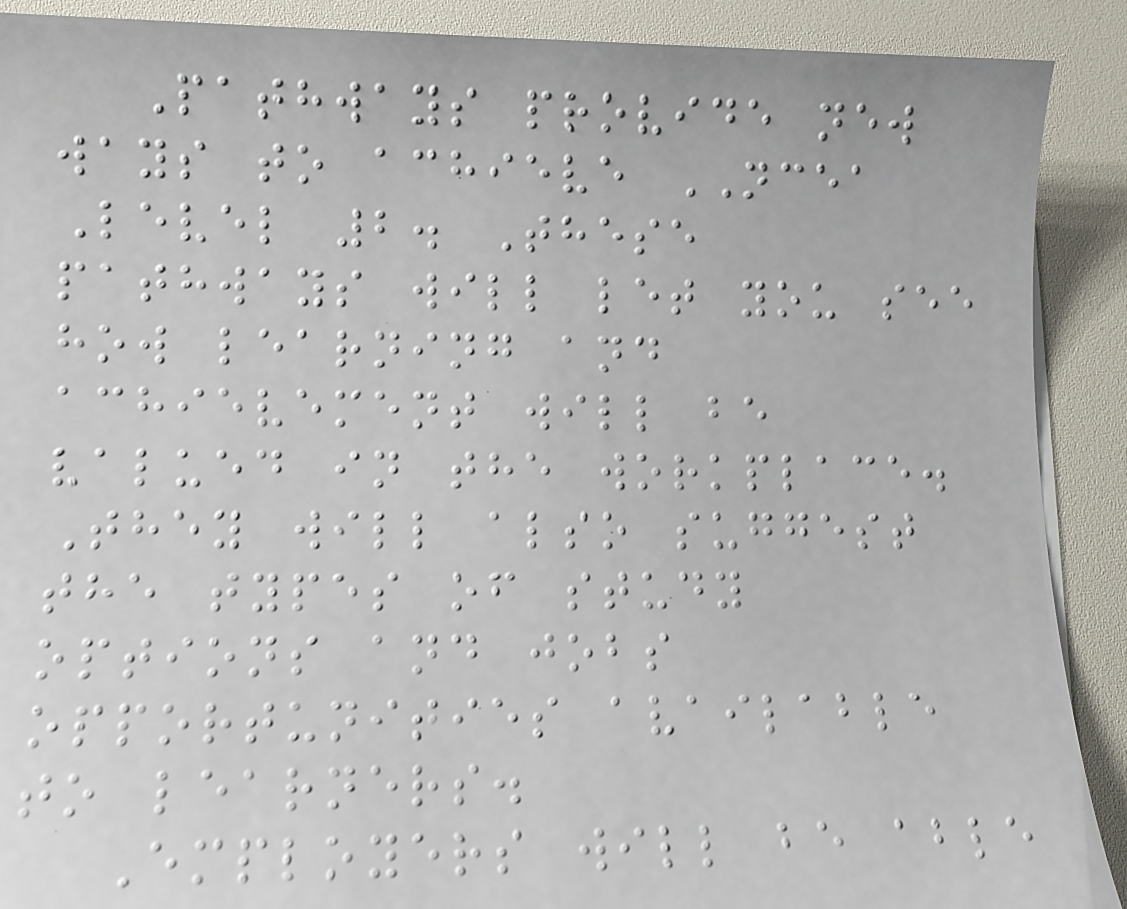Pathways provide new
ways to achieve NCEA
Level 2. These
pathways will let you see
how learning and
achievement will be
valued in the workplace.
They will also suggest
the types of study
options and jobs
opportunities available
to learners.
Employers will be able
